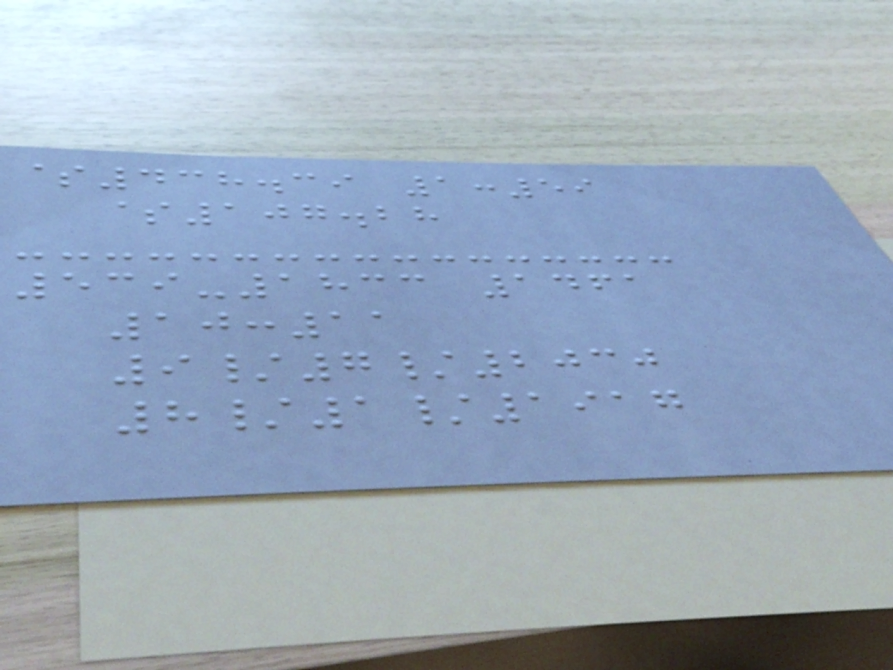$438.39 1:59
$107.28
539-1833 1461
10:11
9/7/2030
8/1/1917
